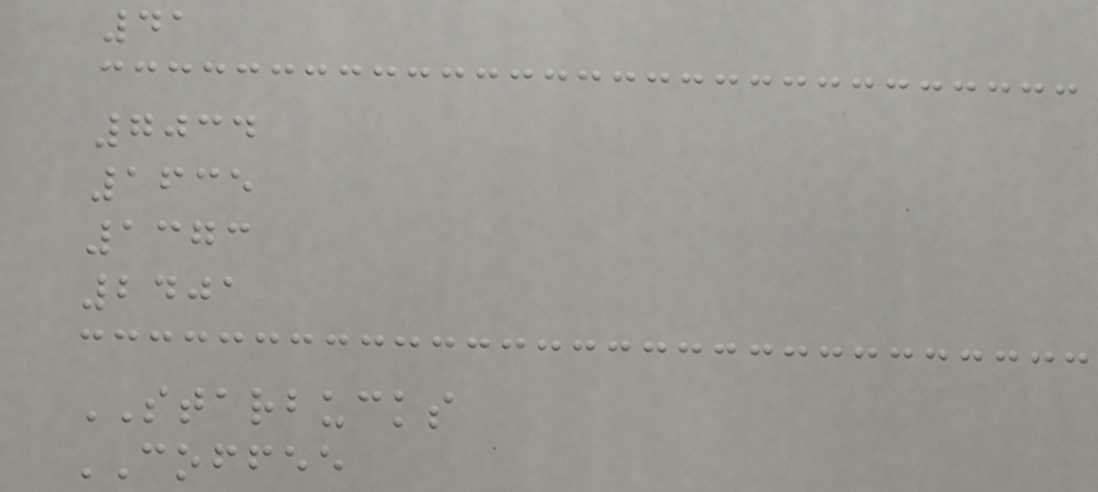41
7034
1635
1373
2401
STARBUCKS
COFFEE
